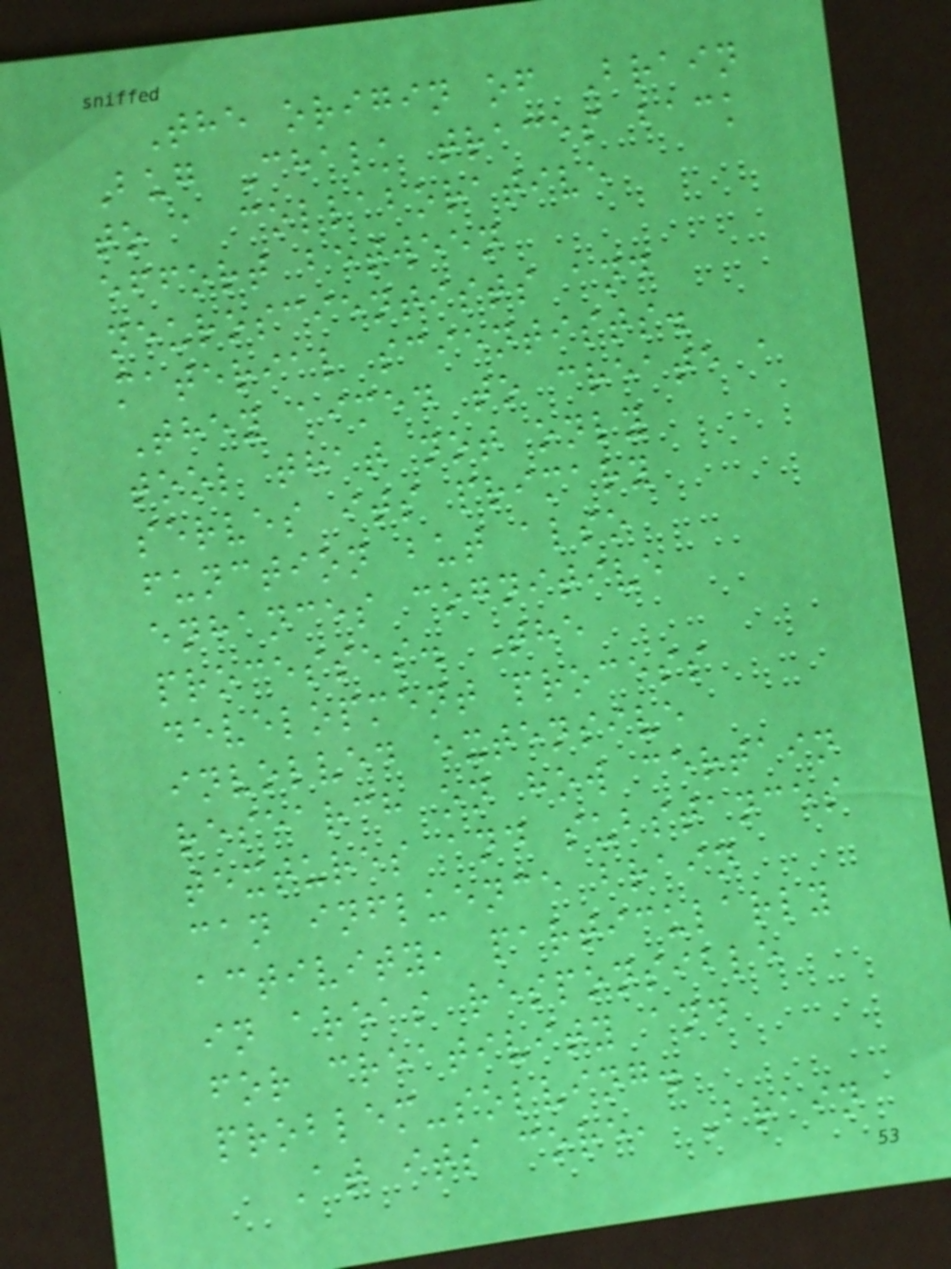The origin of Brain
Bug Chalk traces back
to a collaborative
effort between
neuroscientists and
material scientists.
They aimed to create a
tool that not only
serves its primary
function but also
enhances cognitive
processes. The
development process
involved extensive
research on how certain
textures and substances
can influence brain
activity, particularly
in areas responsible
for creativity and
problem-solving.
At its core, Brain
